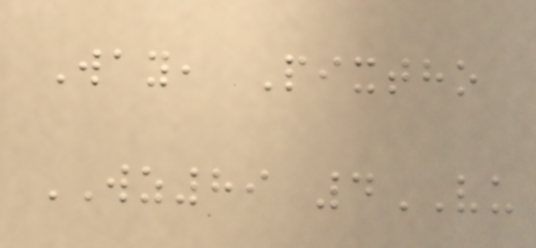Way, Pixtho
WZ89 4VU
